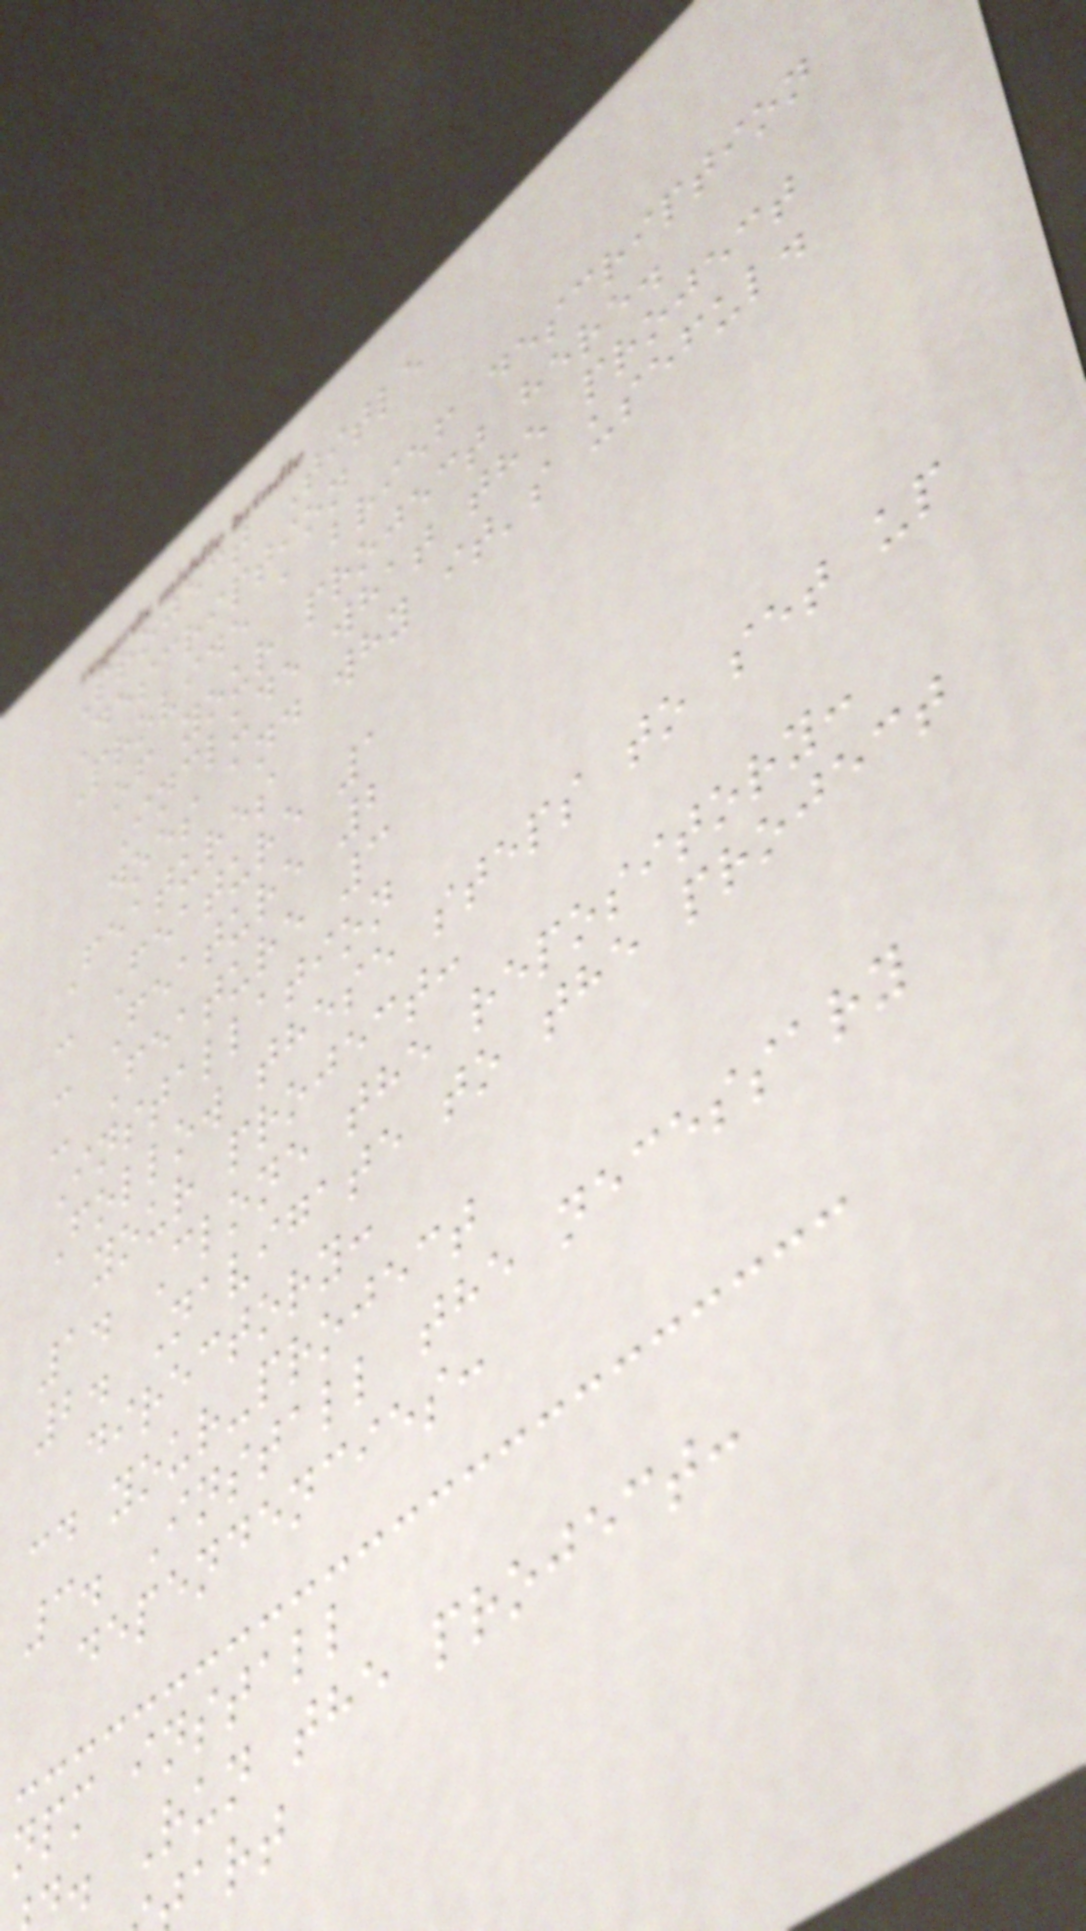Project Title
Description
Provide a brief description
of your project here.
Include what the project
does and why it's useful.
Features
- Feature 1
- Feature 2
- Feature 3
Installation
Follow these steps to set up
your project:
1. Clone the repository:
2. Navigate to the project
directory:
cd your-project
3. Install the necessary
dependencies:
npm install
. Run the project:
